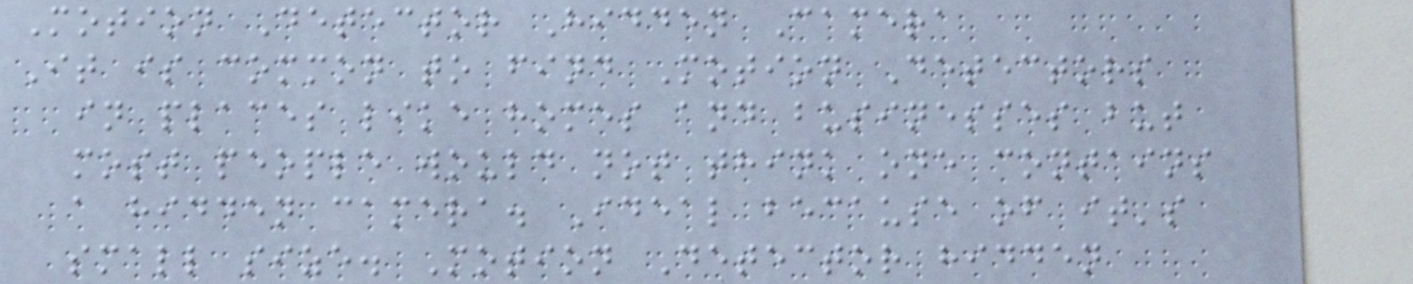Motion Detector Hidden Camera
It is common to find Motion Detectors
in places like homes and businesses but
most people would not think one contains
a hidden camera. Ideal because of it's
small size. Motion Detector hidden
